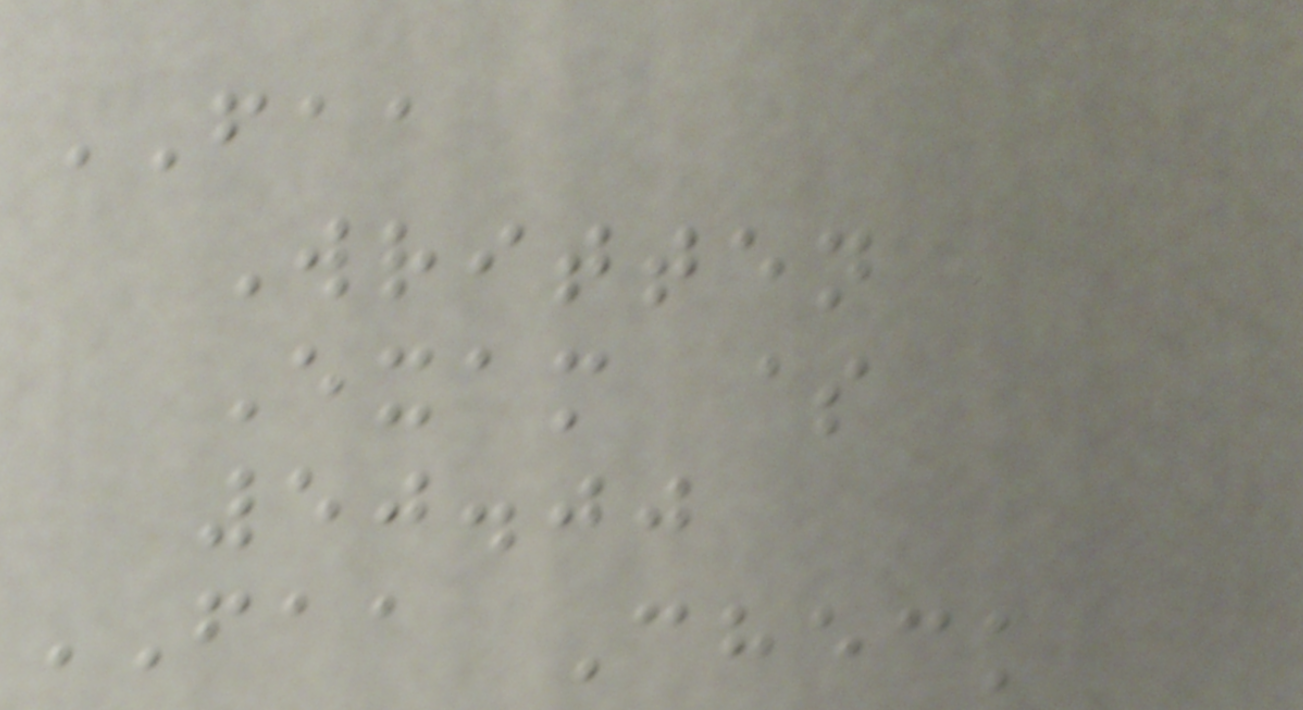FAA
Written
Exam $
50.00
FAA Check
